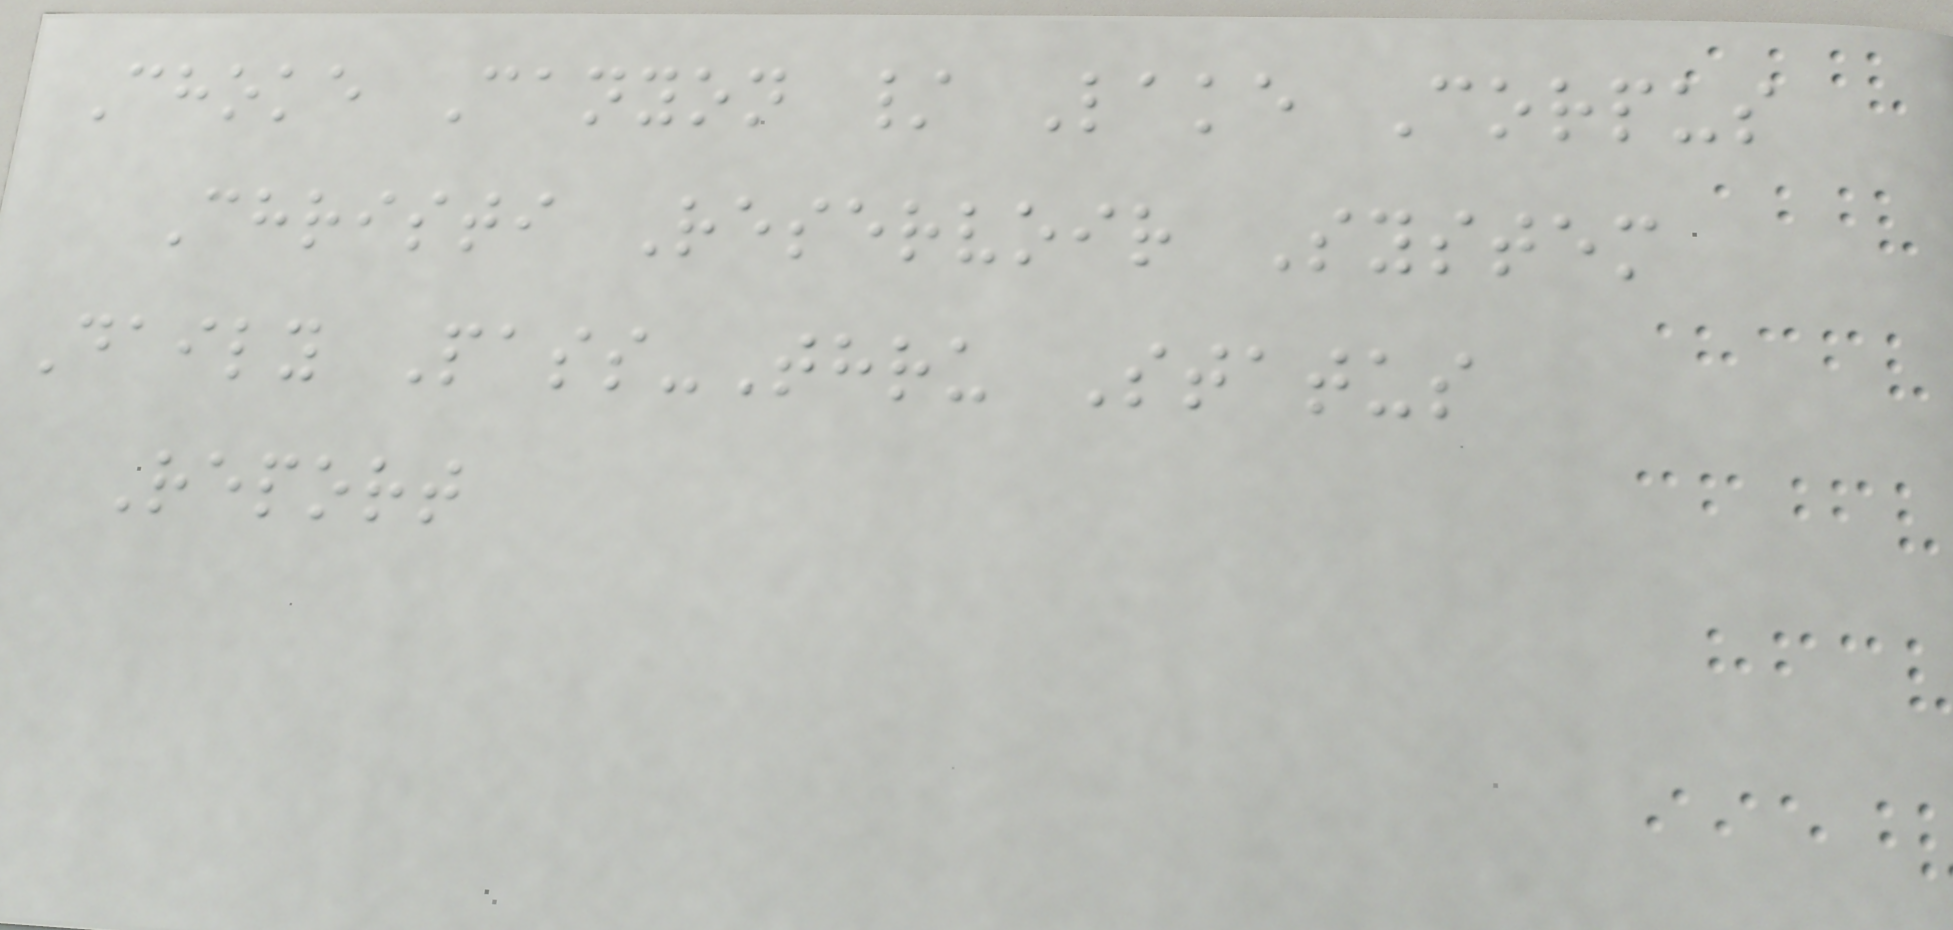Choke Canyon / Lake Corpus
Christi Reservoir System
Daily Pass-Thru Status
Report
